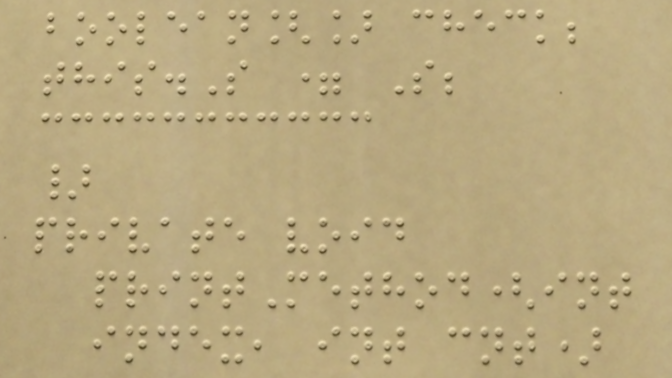boolean[] check;
this.S = S;
}
private void
printMethod(int
index, int cnt)
